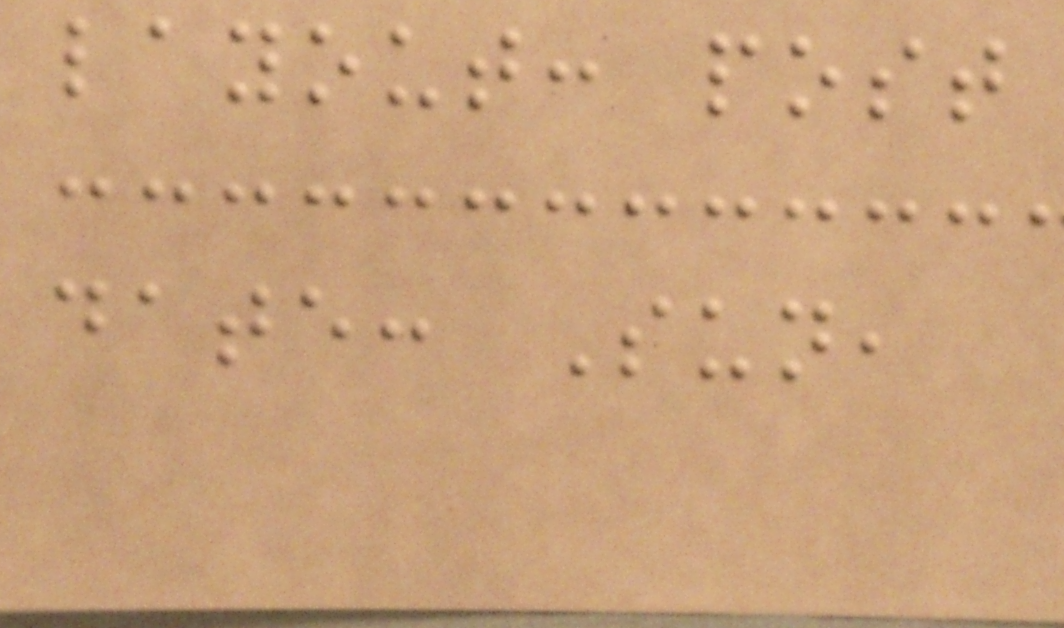layout: post
date: Sun,
